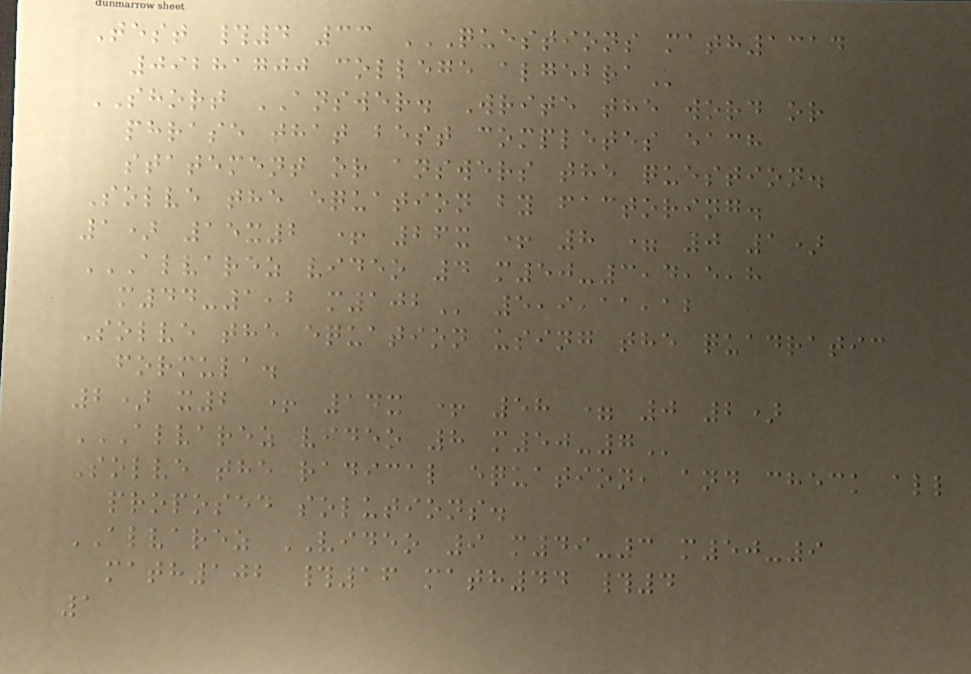Test #4 33 QUESTIONS MATH1314
09281700 COLLEGE ALGEBRA
SHORT ANSWER. Write the word or
phrase that best completes each
statement or answers the question.
Solve the equation by factoring.
1) 15x2 + 26x + 8 = 0 1)
ALVAREZ VIDEO 4 M50-3,4,5,8
M44-1,2 M102 5,9,11,12
Solve the equation using the quadratic
formula.
2) x2 + 14x + 58 = 0 2)
ALVAREZ VIDEO 8 M50-7
Solve the radical equation, and check all
proposed solutions.
ALVAREZ VIDEO 9 m49-3 m50-9
math102 #16 math44 #4
1
